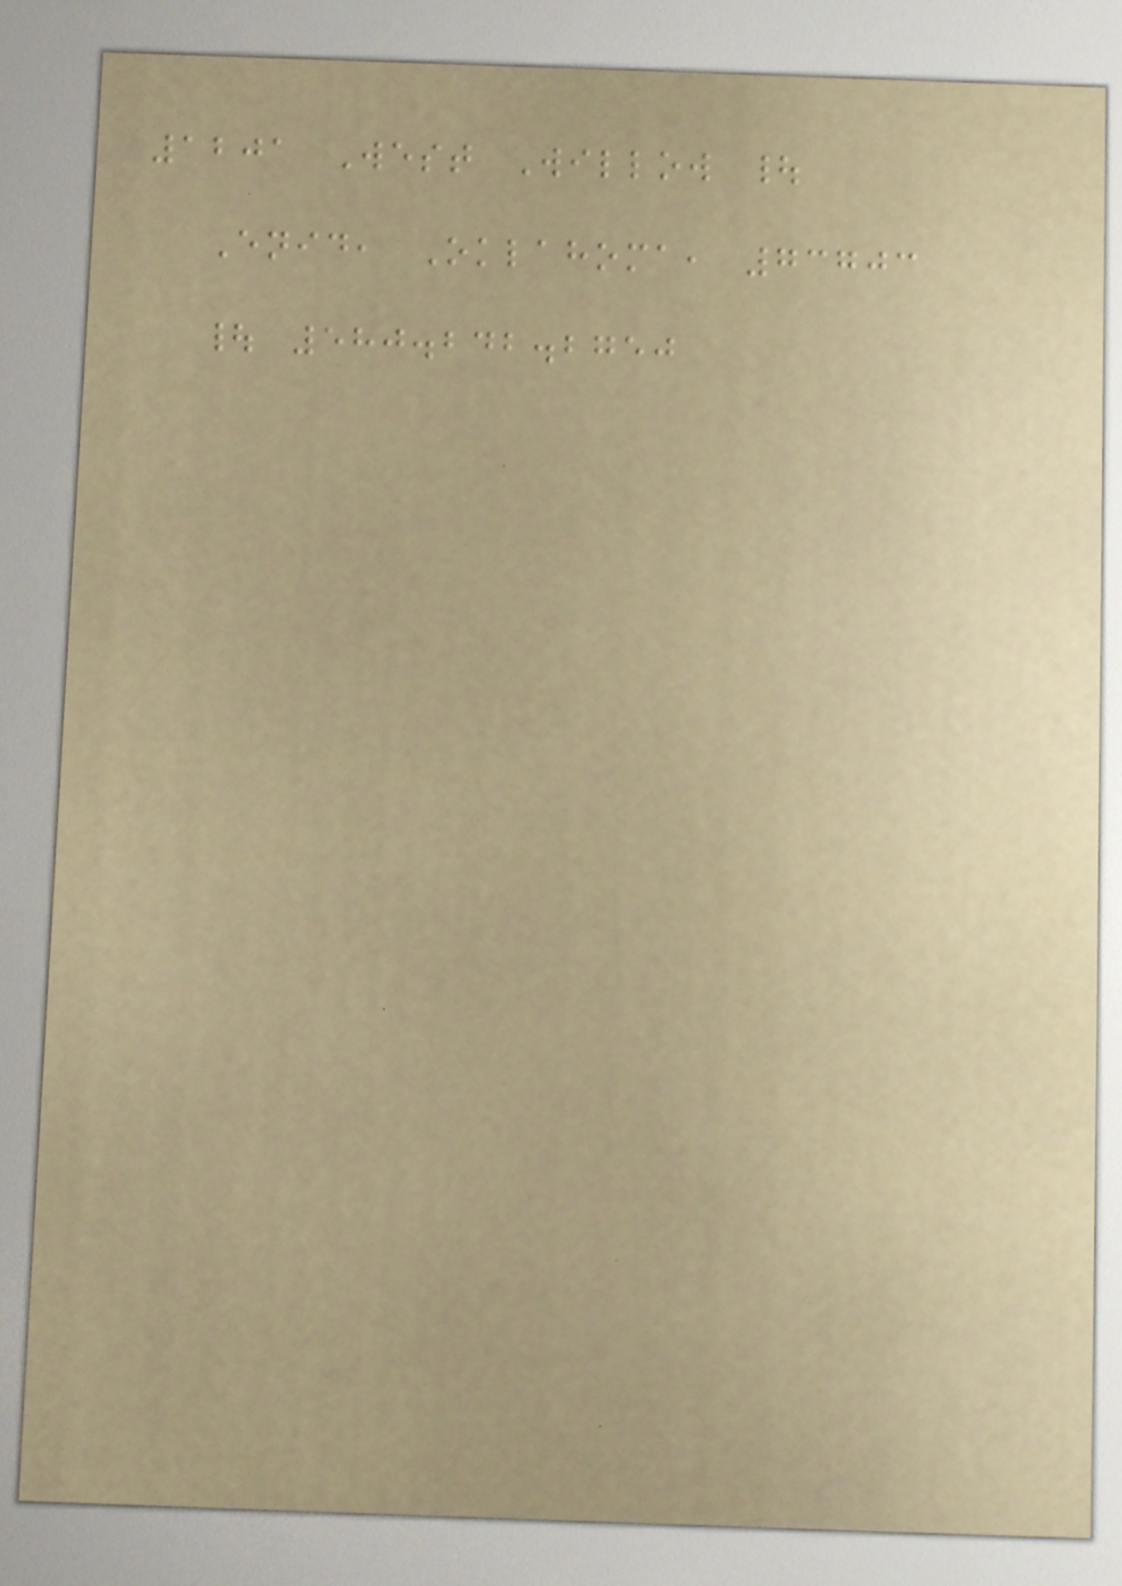1201 West Willow |
Enid, Oklahoma, 73703
| 580.242.2750
